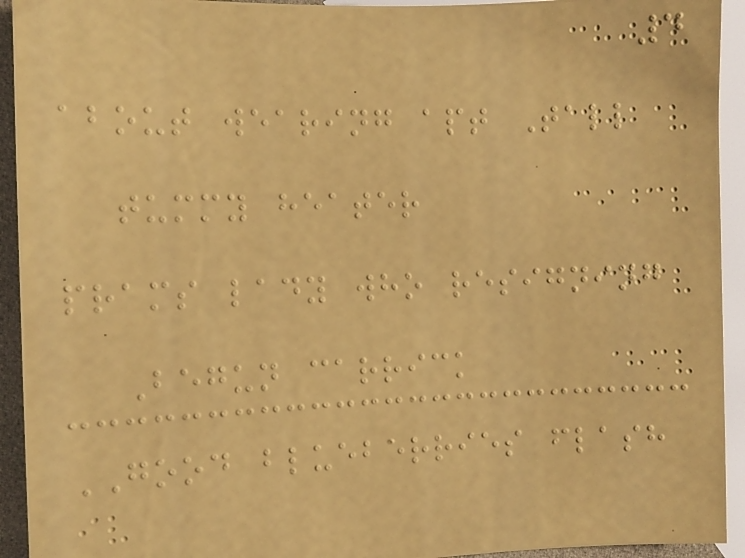4
about wearing apt Tall
tummy heater
prams lady who resigning
Begun carrick
GOOD blueberries flash
